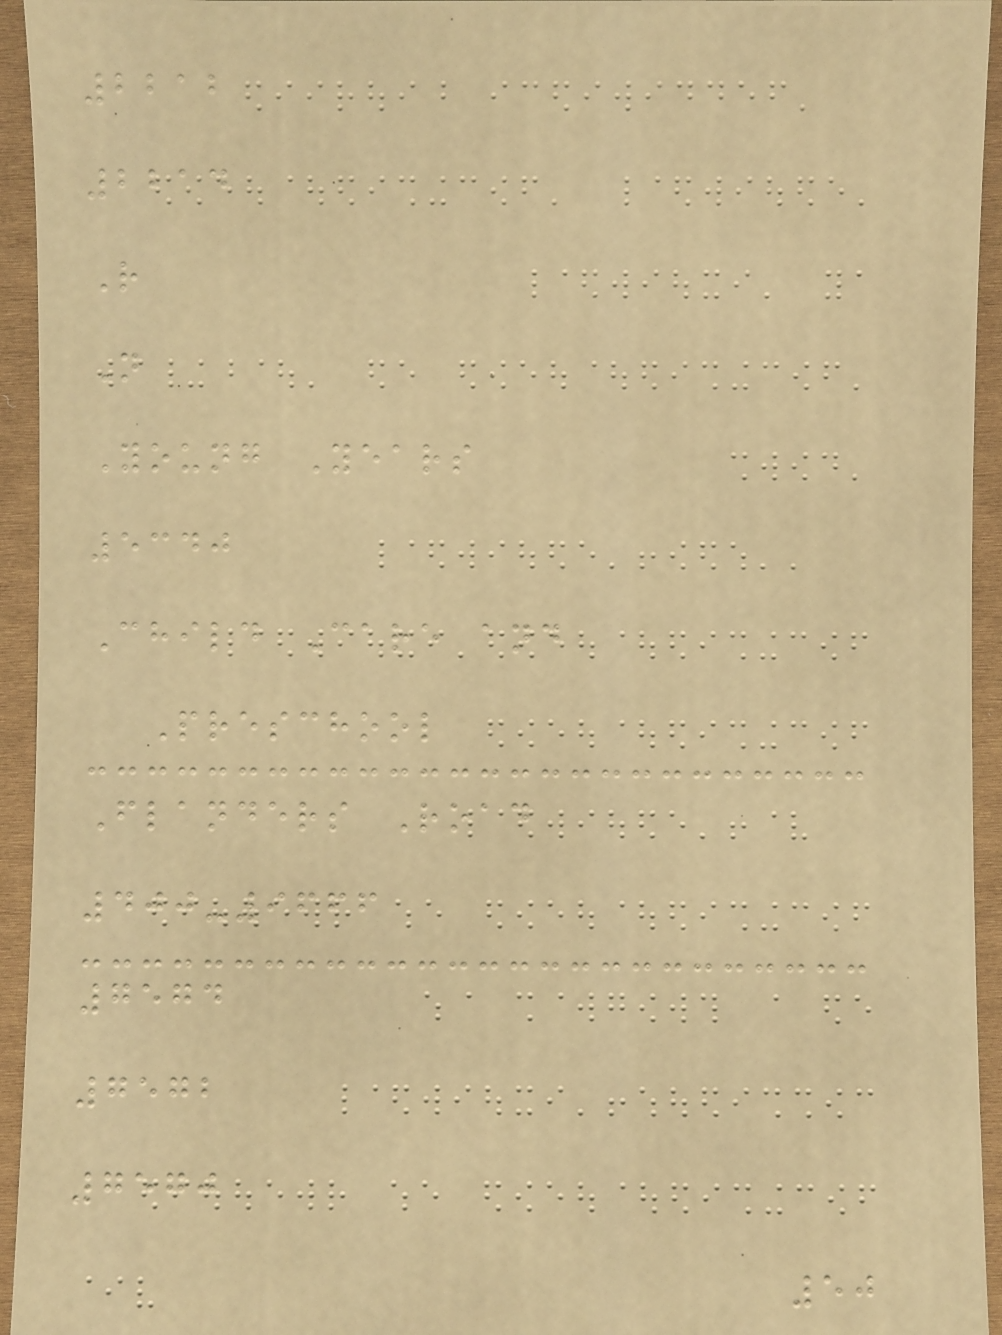2212
2214
R
N
Young Years
5340
Child Care and
Preschool
Flanders Road
400-9666
7574
7572
7570
50
